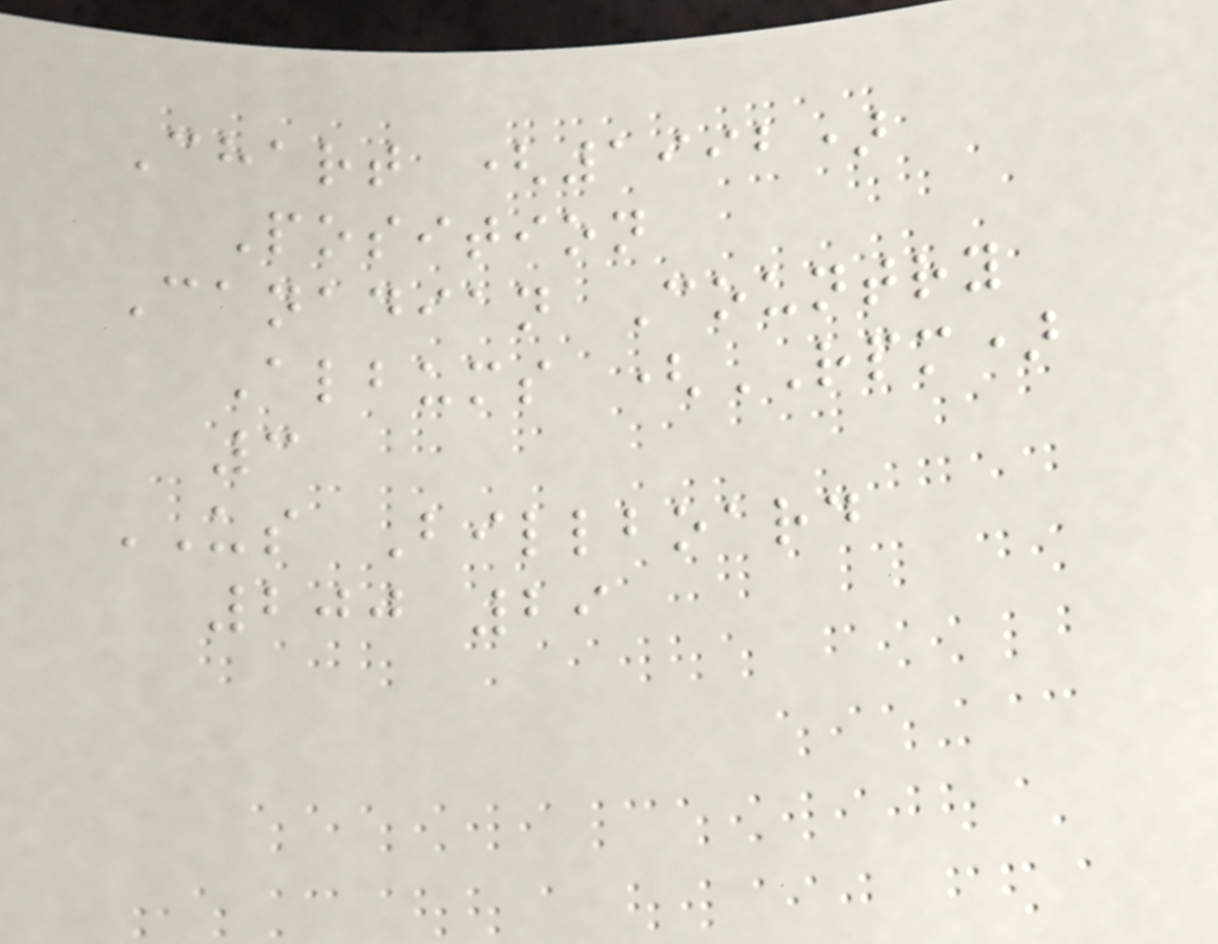Chart (1992)
Position
Canadian Country
Albums (RPM)
3
US Billboard
200 29
